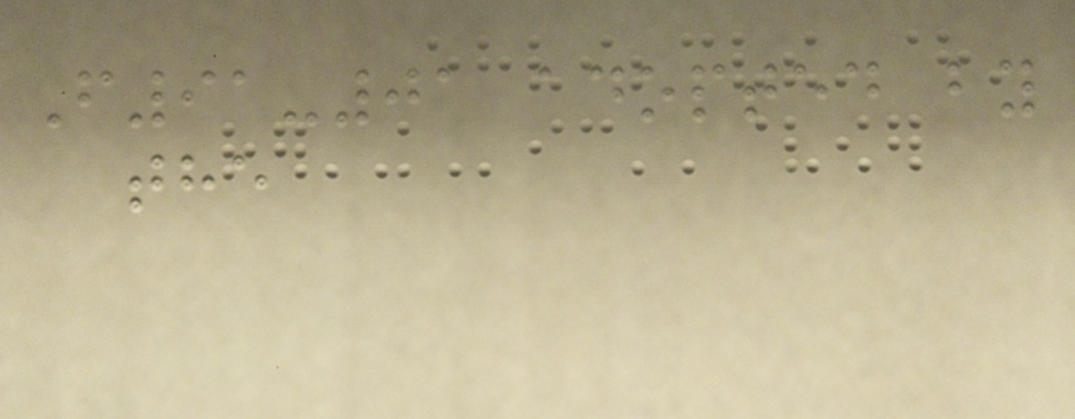F91-01 adopted by
the
